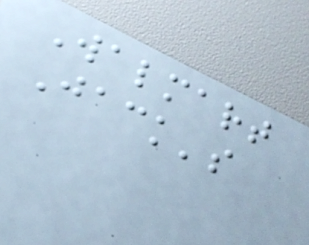Walmart
Jack's
